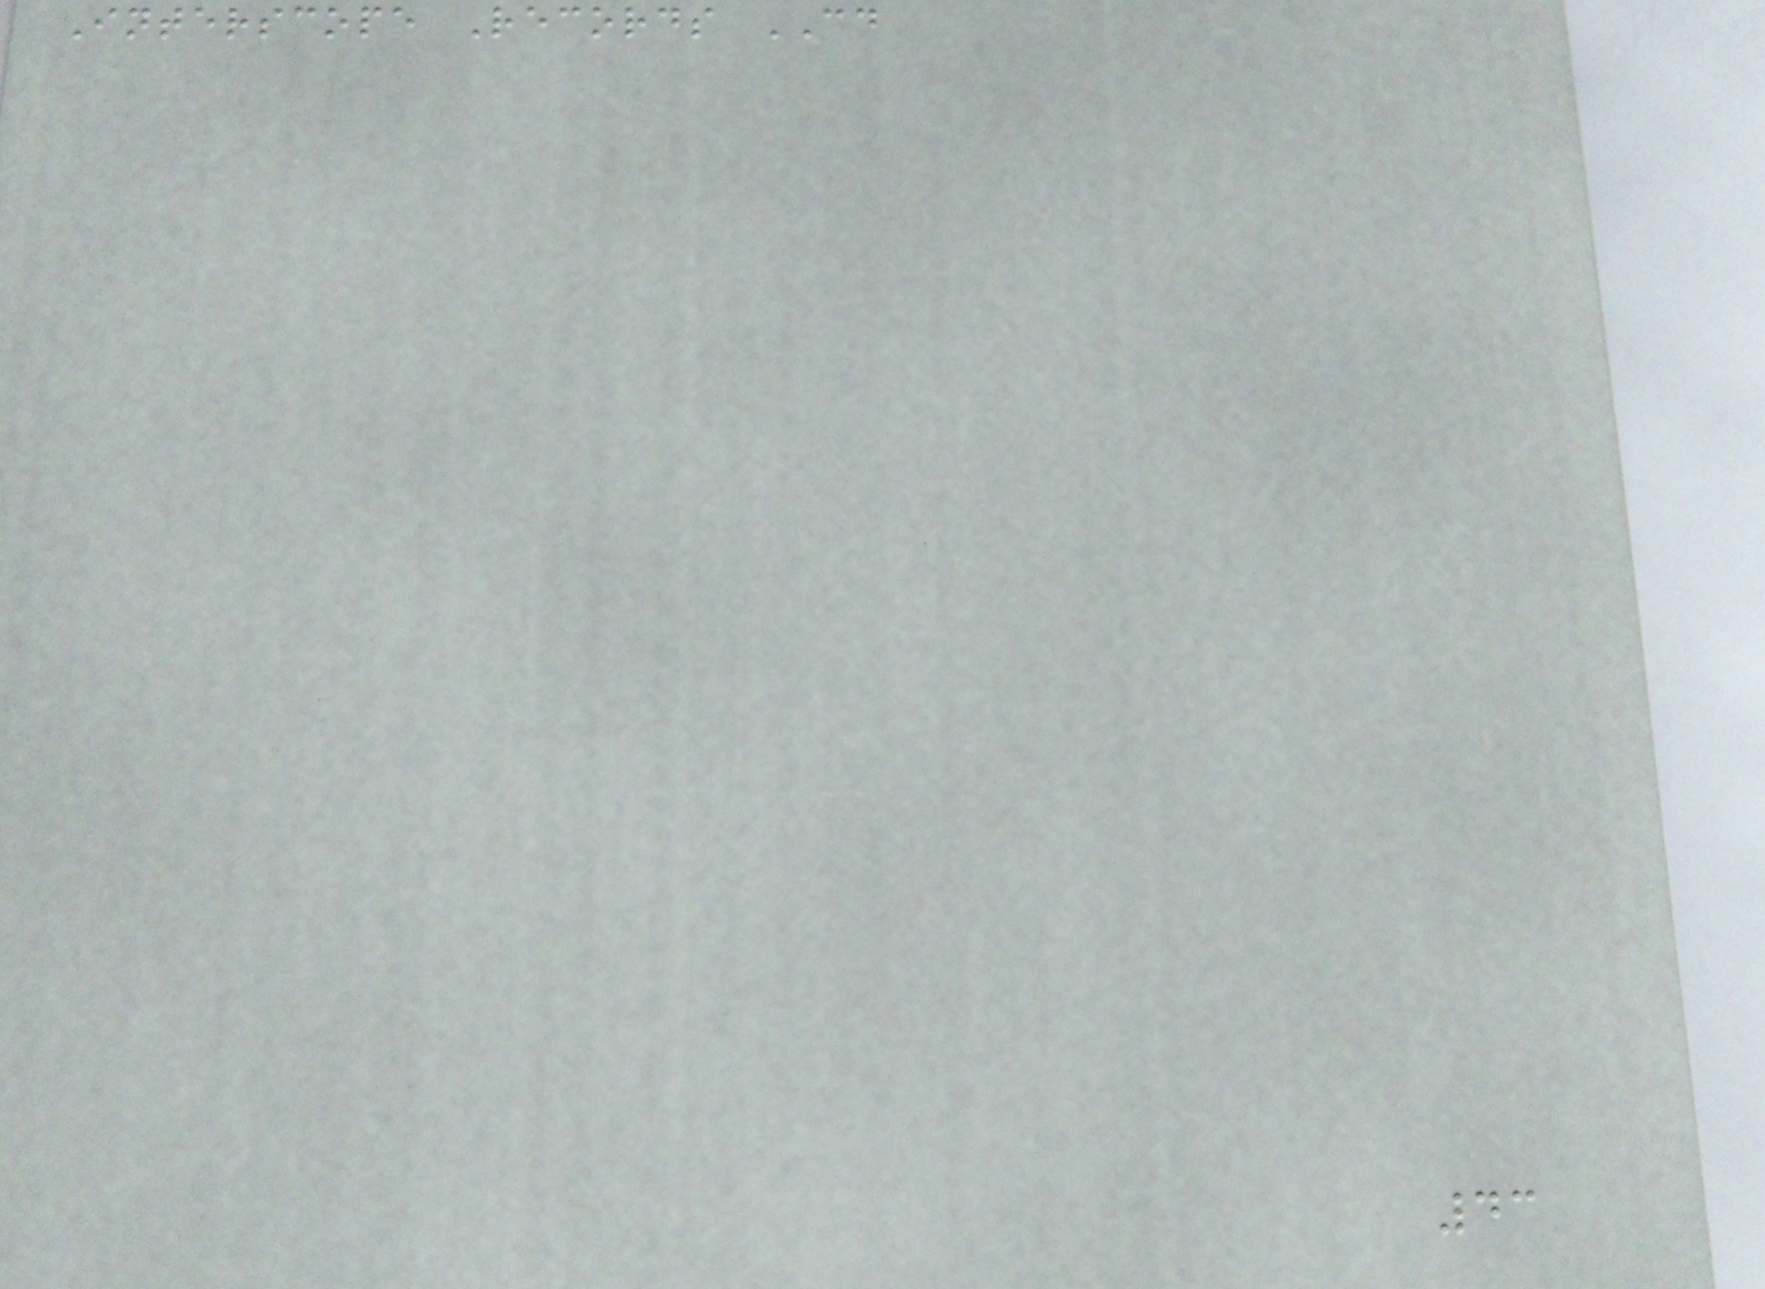Interscope Records CD
43
